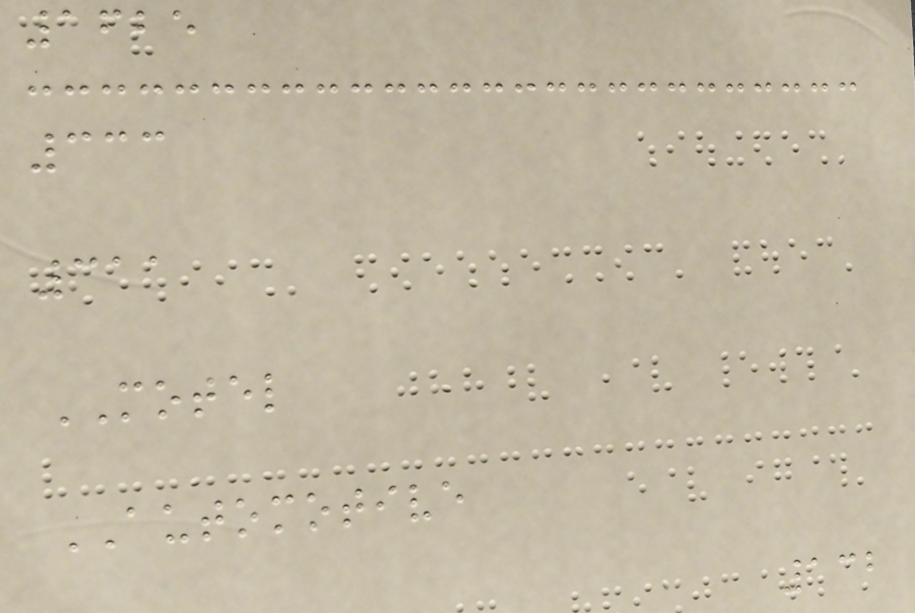1625
333
311
MOTEL
AUTOMOTIVE
132
